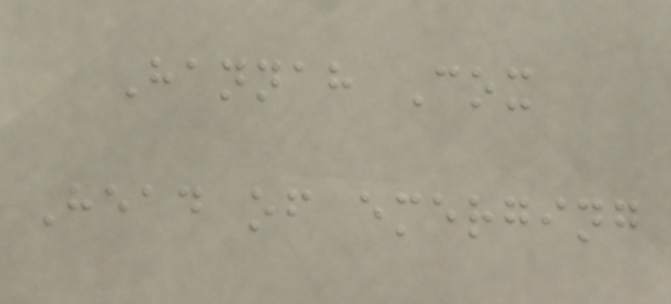Hannah Cox
Head of emerging
